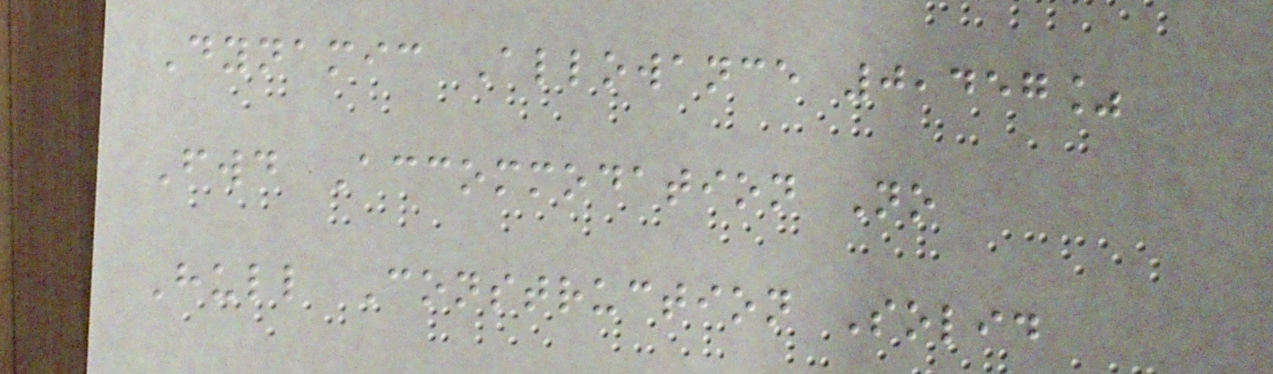Dynamic Allowance 0,457%
Fwd Accommodation No
Hull Construction Solid
